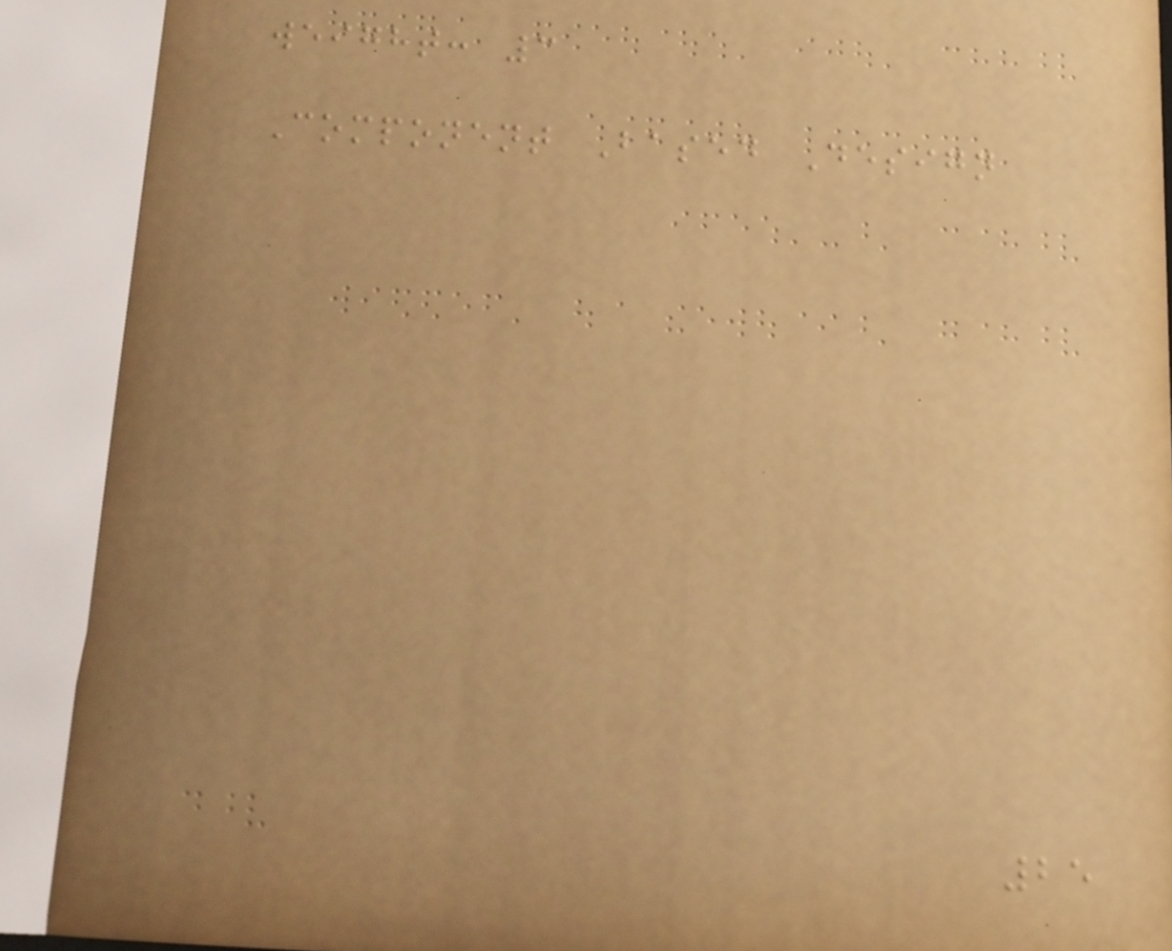weight: 3
Component Based Design
25
